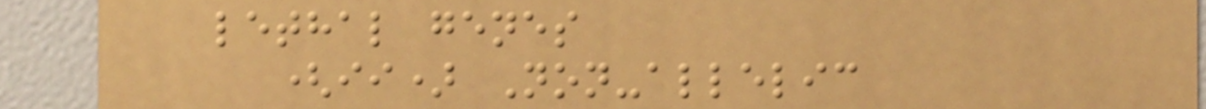lethal genes
(ii) Non-allelic
